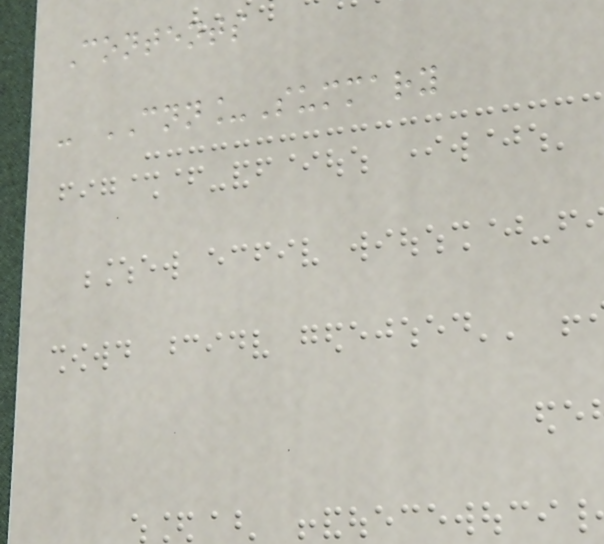Contents
- CNN_Summary
